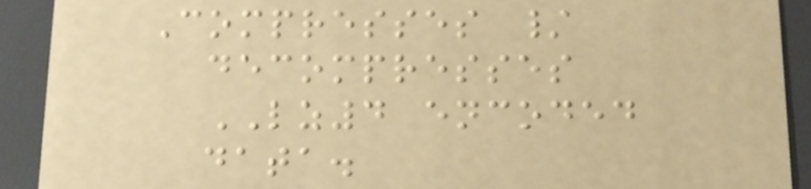Compresses /
decompresses
LZ4 encoded
data.
